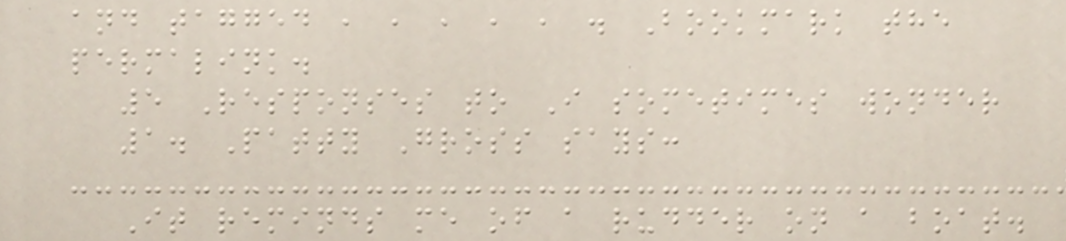and tagged , , , , , . Bookmark the
permalink.
5 Responses to I sometimes wonder
1. Patty Gross says:
It reminds me of a rudder on a boat.
